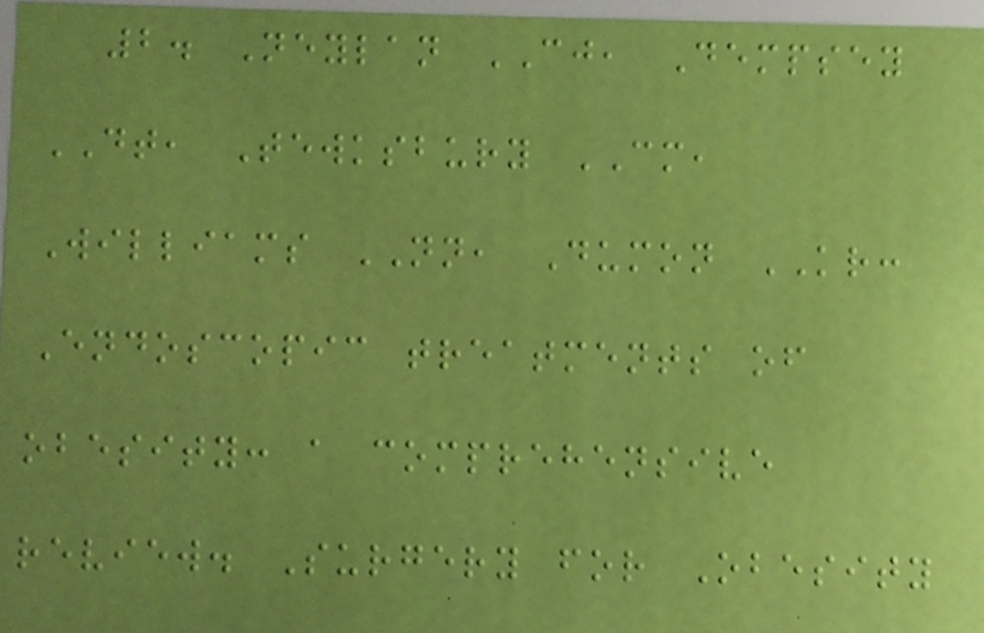2. Neylan CJ, Dempsey
DT, Tewksbury CM,
Williams NN, Dumon KR:
Endoscopic treatments of
obesity: a comprehensive
review. Surgery for Obesity
